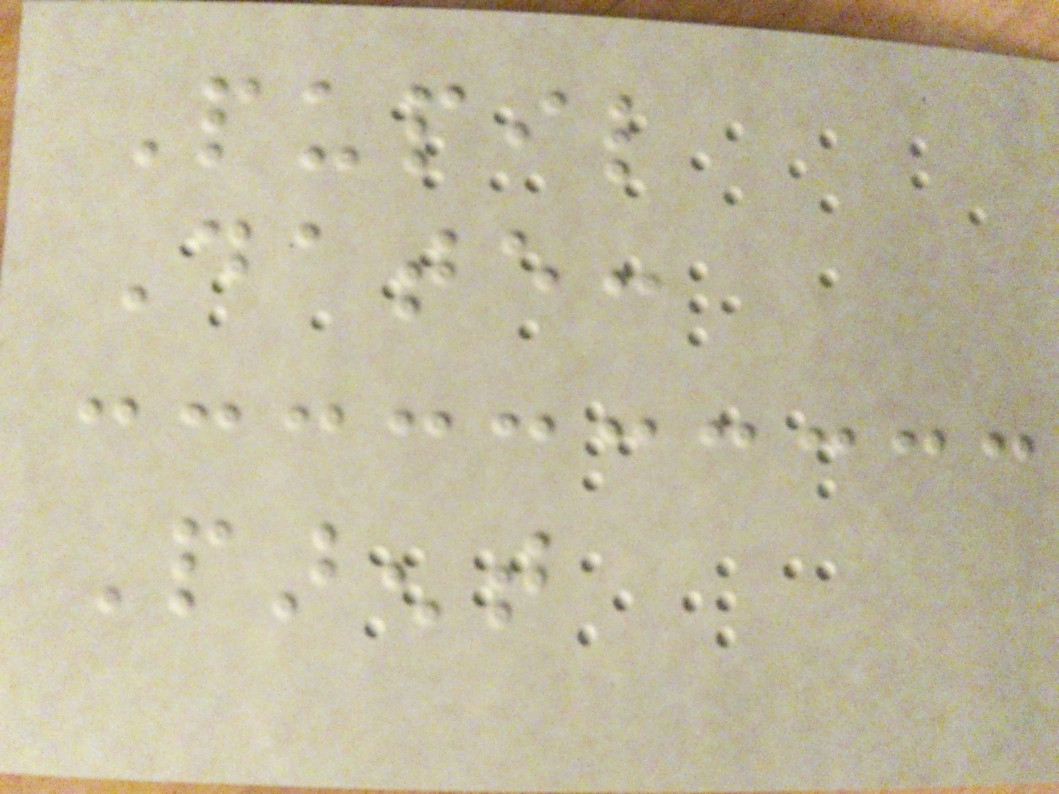Pupil
Date:
Parent
